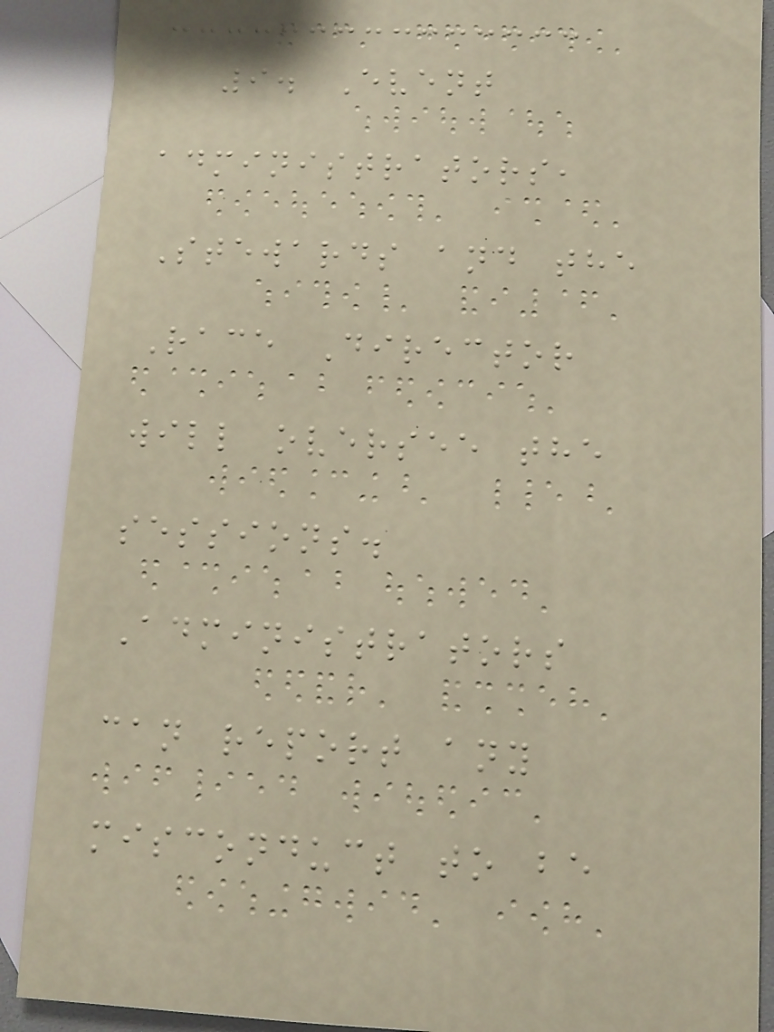9. Event
administrators,
Stewards and the
Race Director
will oversee the
sessions.
Administrators
can report any
misconduct to be
